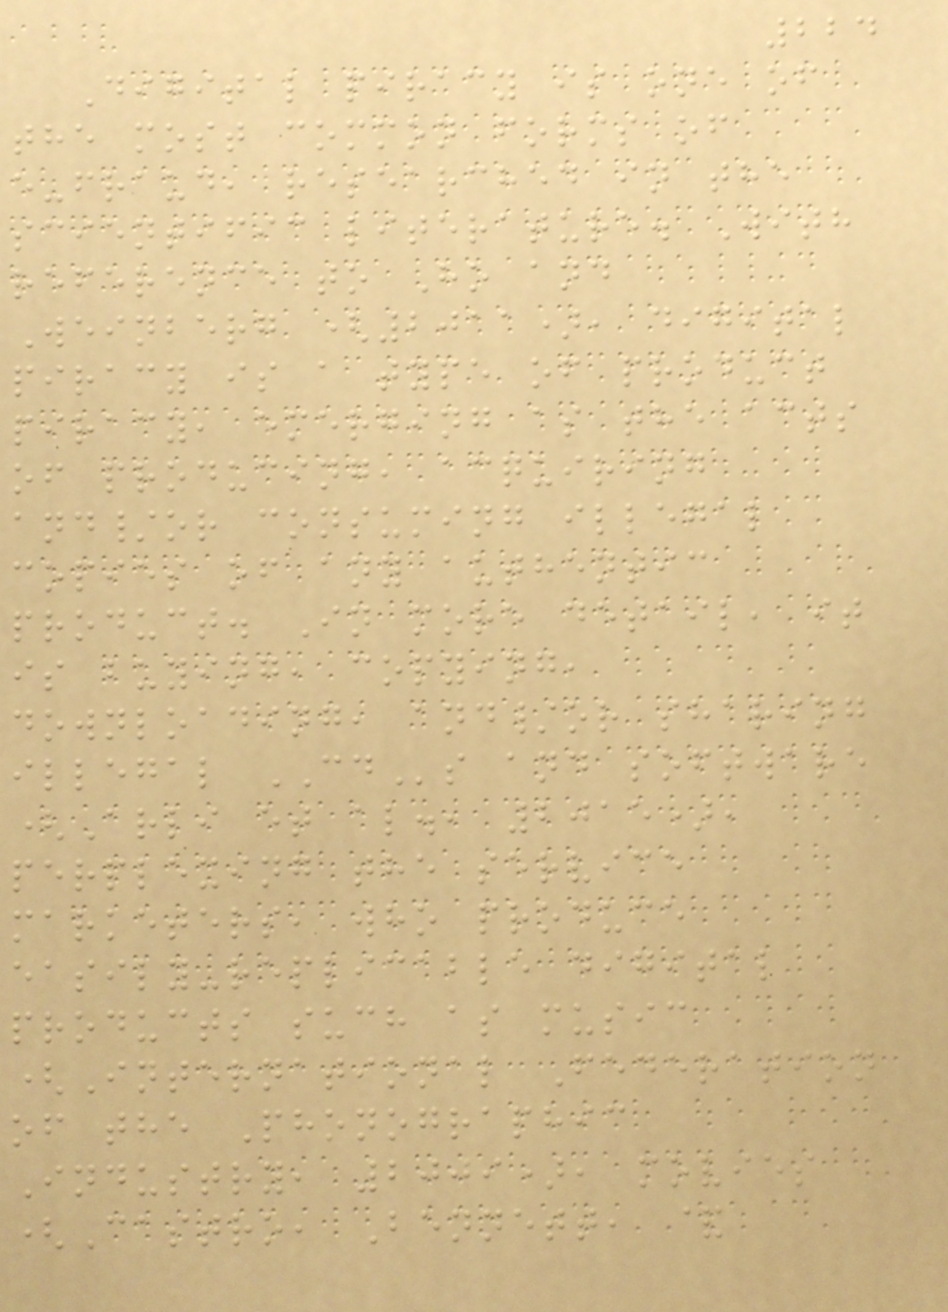224
Digital piracy is one of
the most common forms of
e-fraud, researched in the
scientific literature. With
reference to Ho and
Weinberg (2011), digital
piracy is a type of product
piracy, emerging as the acts
of producing, acquiring
and/or consuming illegal
copies of any authentic
product. In more detail, it
is buying, copying,
downloading, and/or sharing
illegal CDs and software
(Arli et al., 2015),
perplexing the service
marketers, who produce
easily-replicable digital
products such as music
(International Federation
of the Phonographic
Industry, 2009), movies
(Castro, Bennett, &
